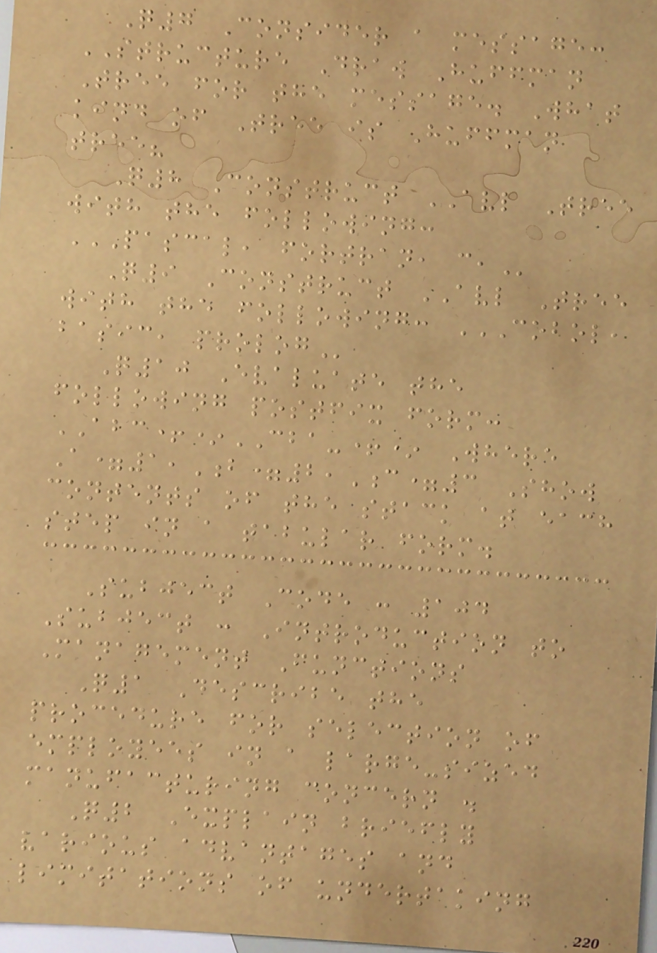Q7 Consider a message:
STRUCTURE Draw Huffman
Tree for the message. What
kind of Tree is Huffman
tree?
Q8 Construct AVL Tree
with the following:
PASCAL, FORTRAN, C,
Q9 Construct AVL Tree
with the following: COBOL,
BASIC, PROLOG
Q10 Evaluate the
following postfix form:
ABC+*CBA-+* Where
A=1,B=2,C=3 Show
contents of the stack at each
step in a tabular form.
Subject Code : 104
Subject : Introduction to
Management Functions
Q1 Describe the
procedure for selection of
employees in a large-sized
manufacturing concern .
Q2 Explain briefly
various advantages and
limitations of undertaking
